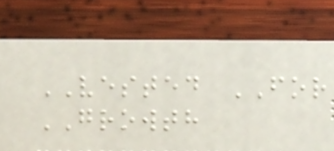VESTED FOR
GROWTH
